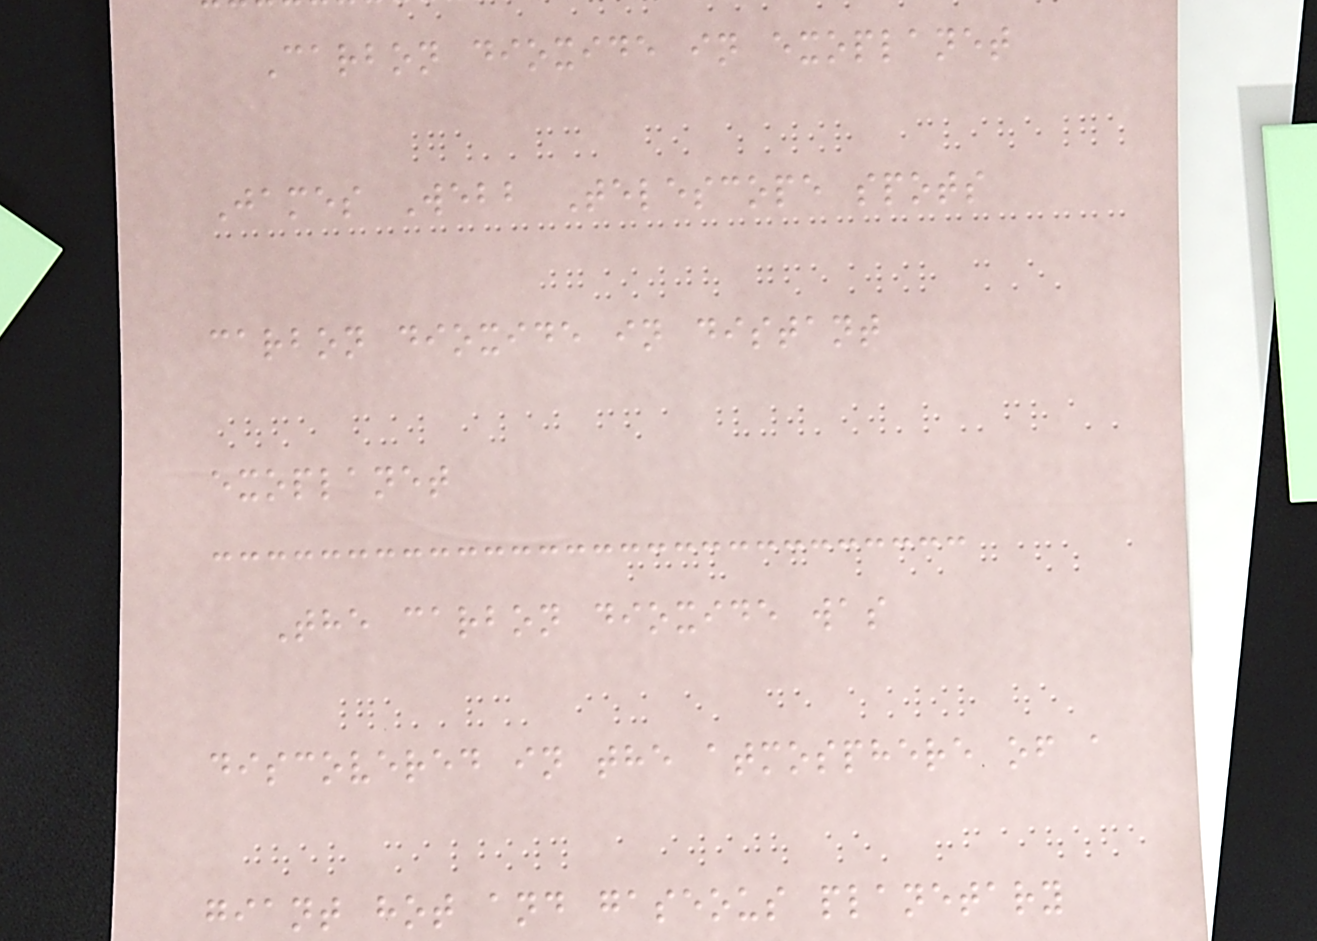Carbon dioxide in exoplanet
James Webb Telescope spots
carbon dioxide in distant
exoplanet
The carbon dioxide was
discovered in the atmosphere of a
giant hot and gaseous planetary
